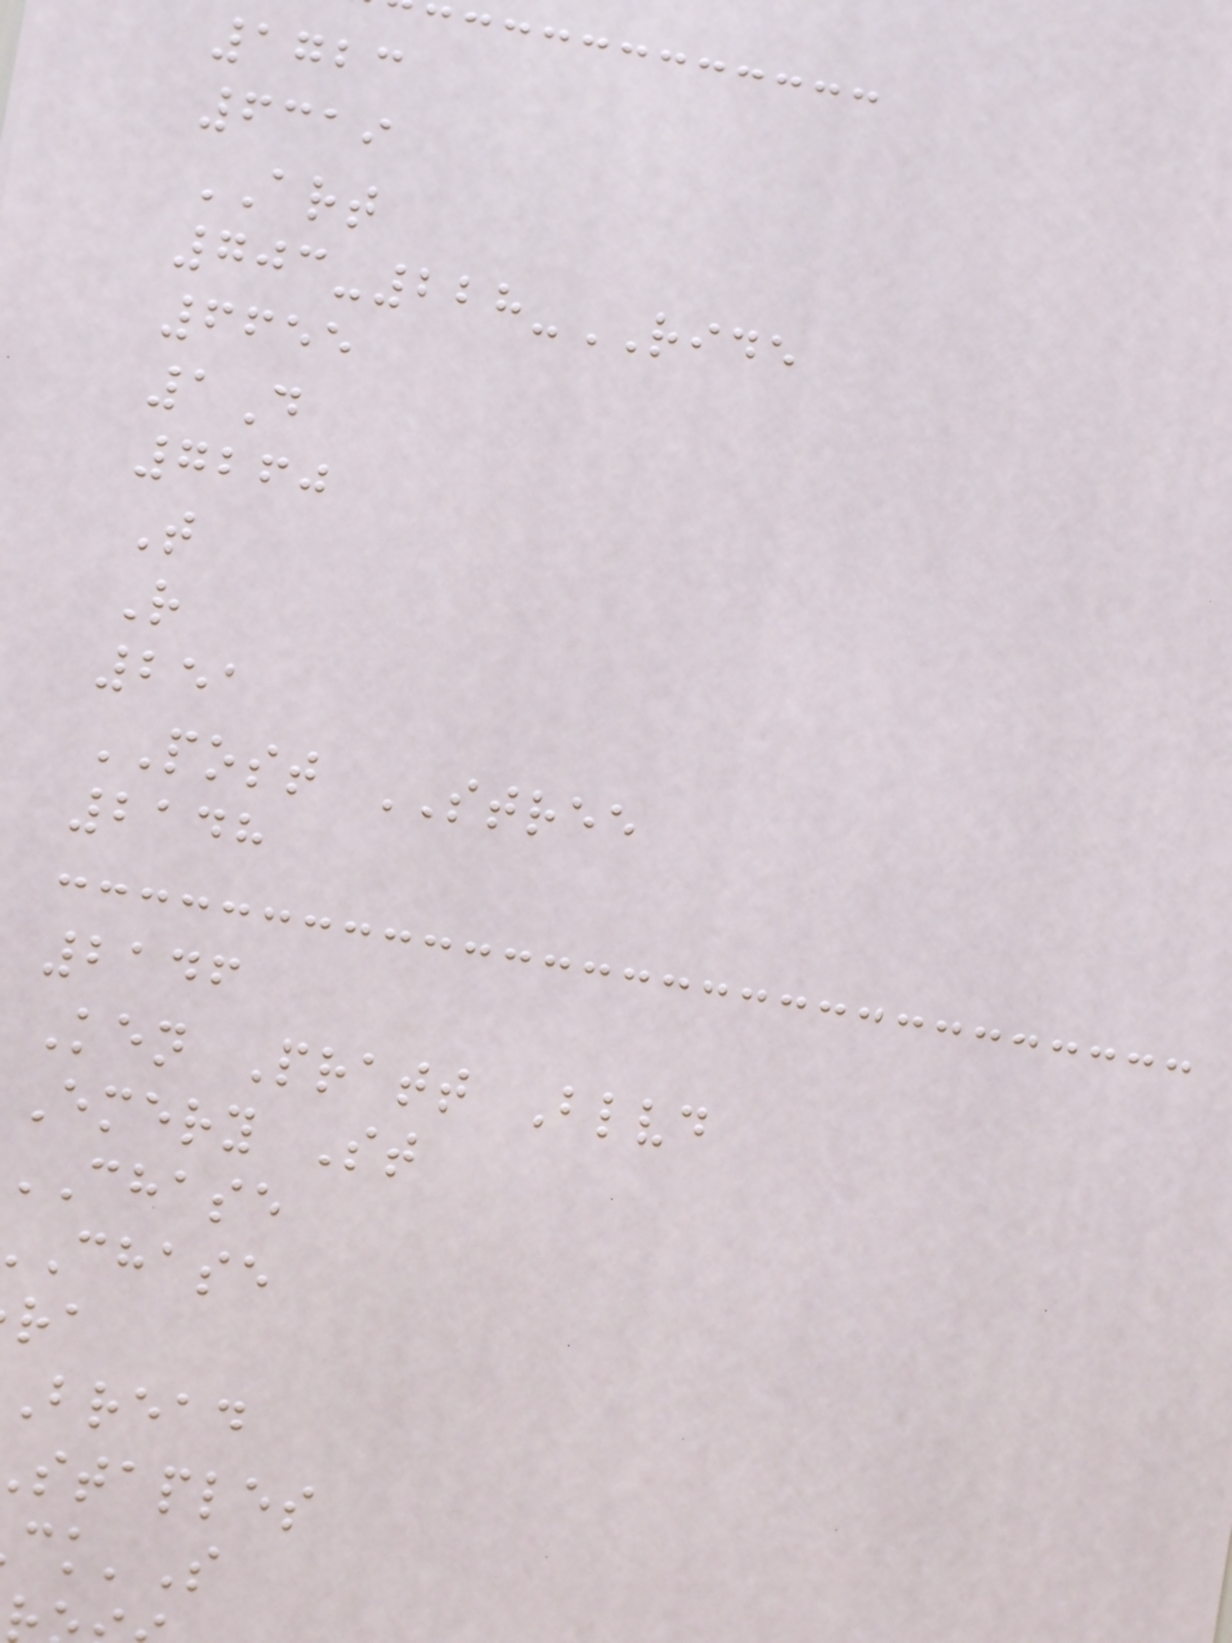1723
6319
ART
703-228-RIDE
6655
1D
7260
T
R
251
POST STREE
2148
2146
Ken Pratt Blvd
Emery St
CHASE
chase
bread
staples
